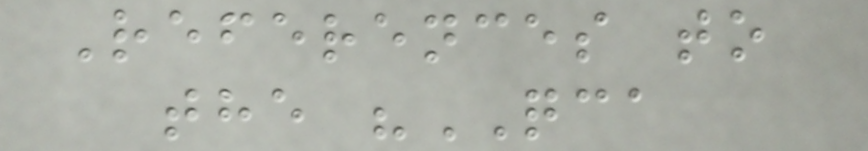References to
the "QCA
